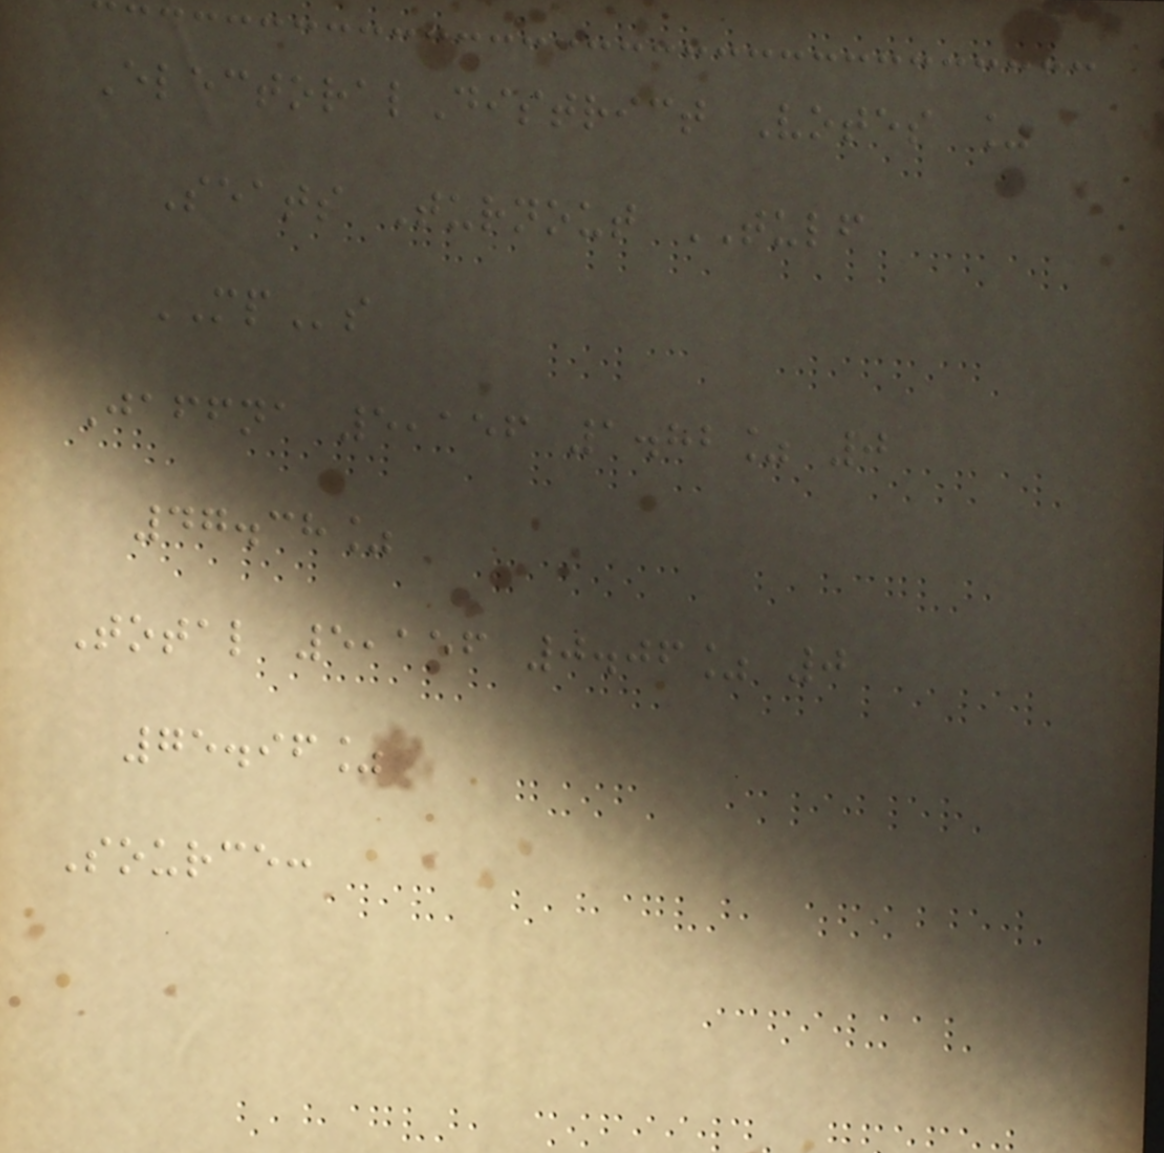ElectoralDistrict Votes %
Seats Turnout TULF
MPs
Jaffna 5,156 1.82% 0
47.38%
Total 5,156 0.06% 0
75.96%
Source:
